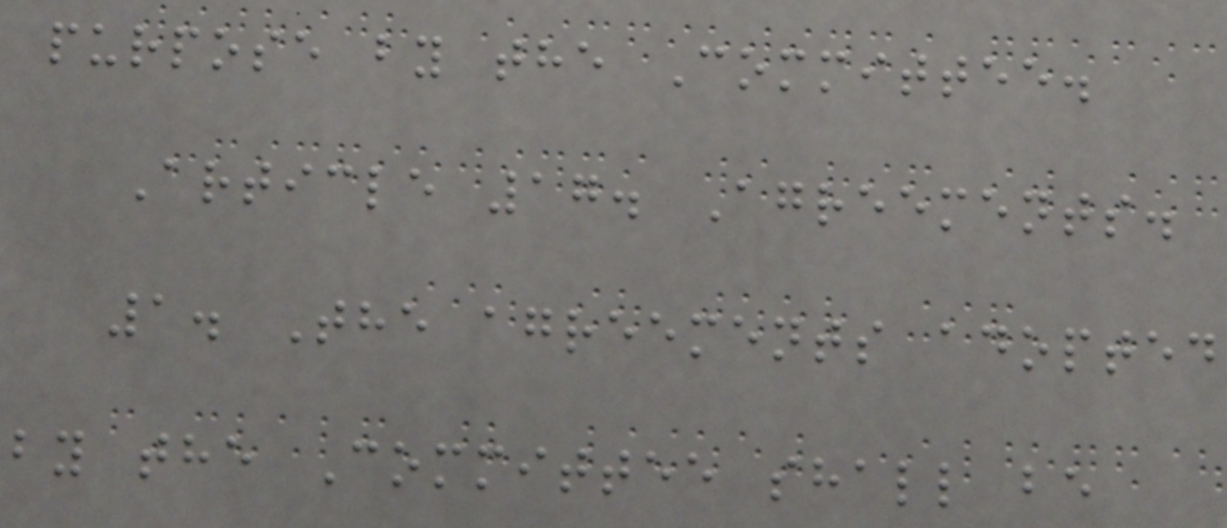purpose by the Committee.
Article 17. Agreements.
1. The agreements adopted
by the Committee shall be
